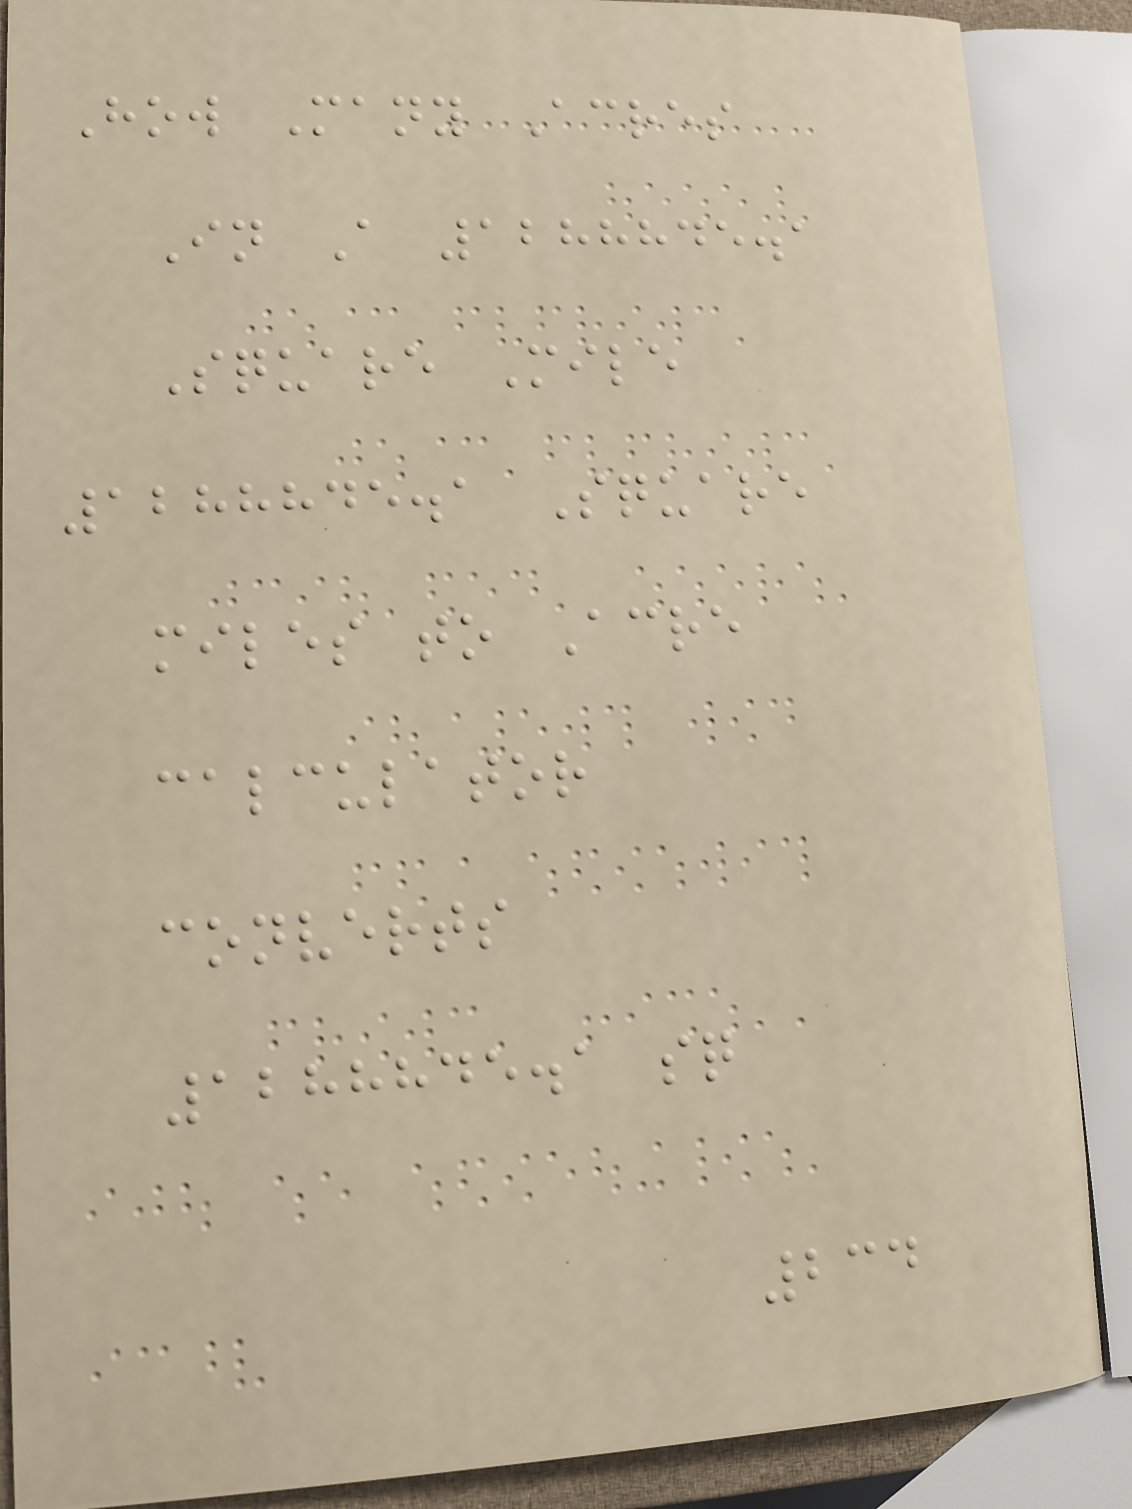How Many Acres
In A 1288845.1
Square Mile
1288845.1 Square
miles to Acre
calculator
converts
1288845.1 sq
234
